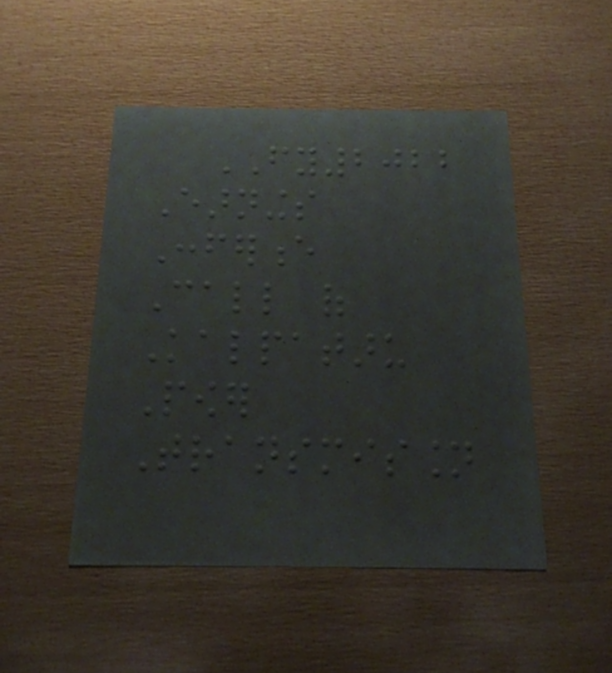FY2022
Earnings
Conference
Call of
Kalpataru
Power
Transmission
